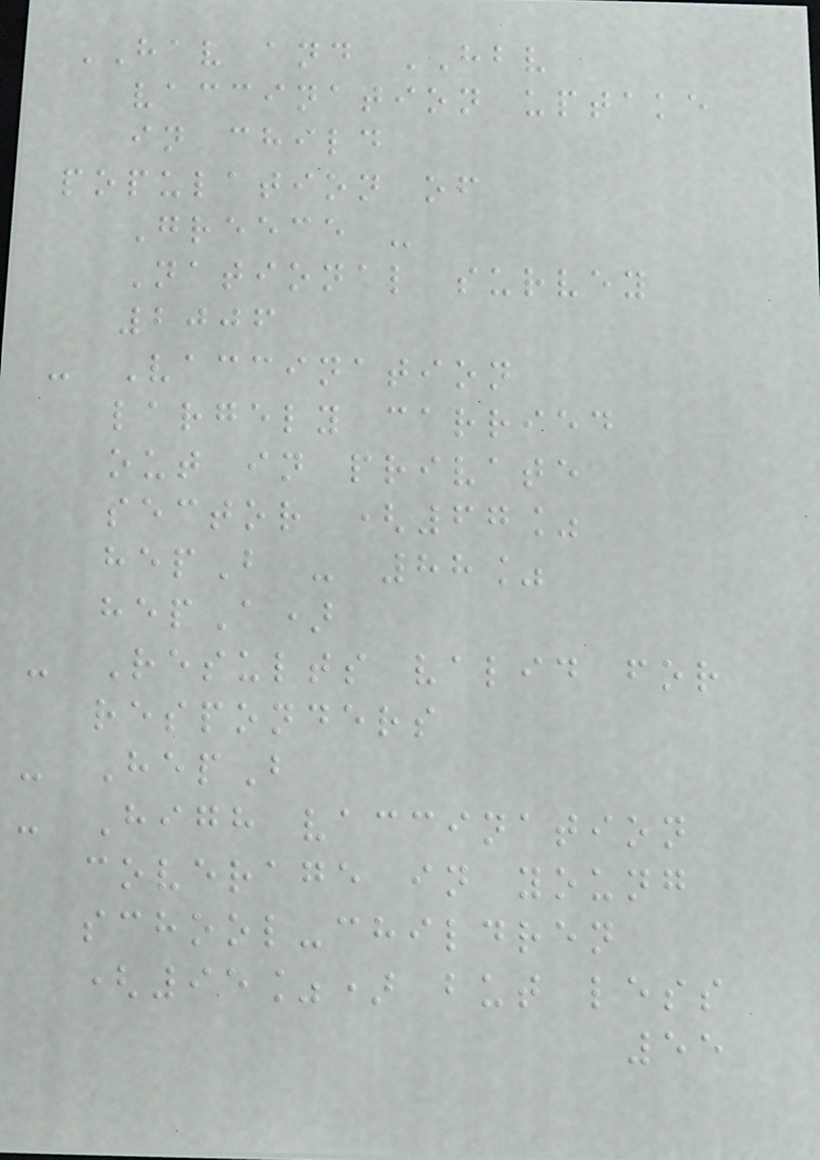HAV and HBV
vaccination uptake
in child
population of
Greece -
National survey
2006
- Vaccination
largely carried
out in private
sector (67%
hepB - 88%
hepA)
- Results valid for
responders
- HepB
- High vaccination
coverage in young
school-children
(95%) but less
55
